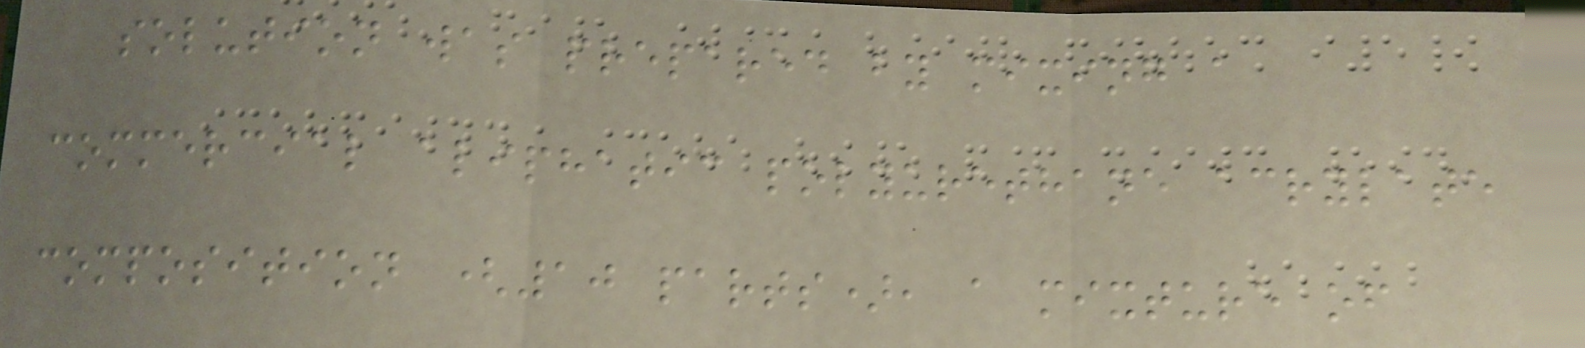solution was prepared by mixing a
commercial aliphatic polyurethane acrylate
composition (10 parts), a mixture of
